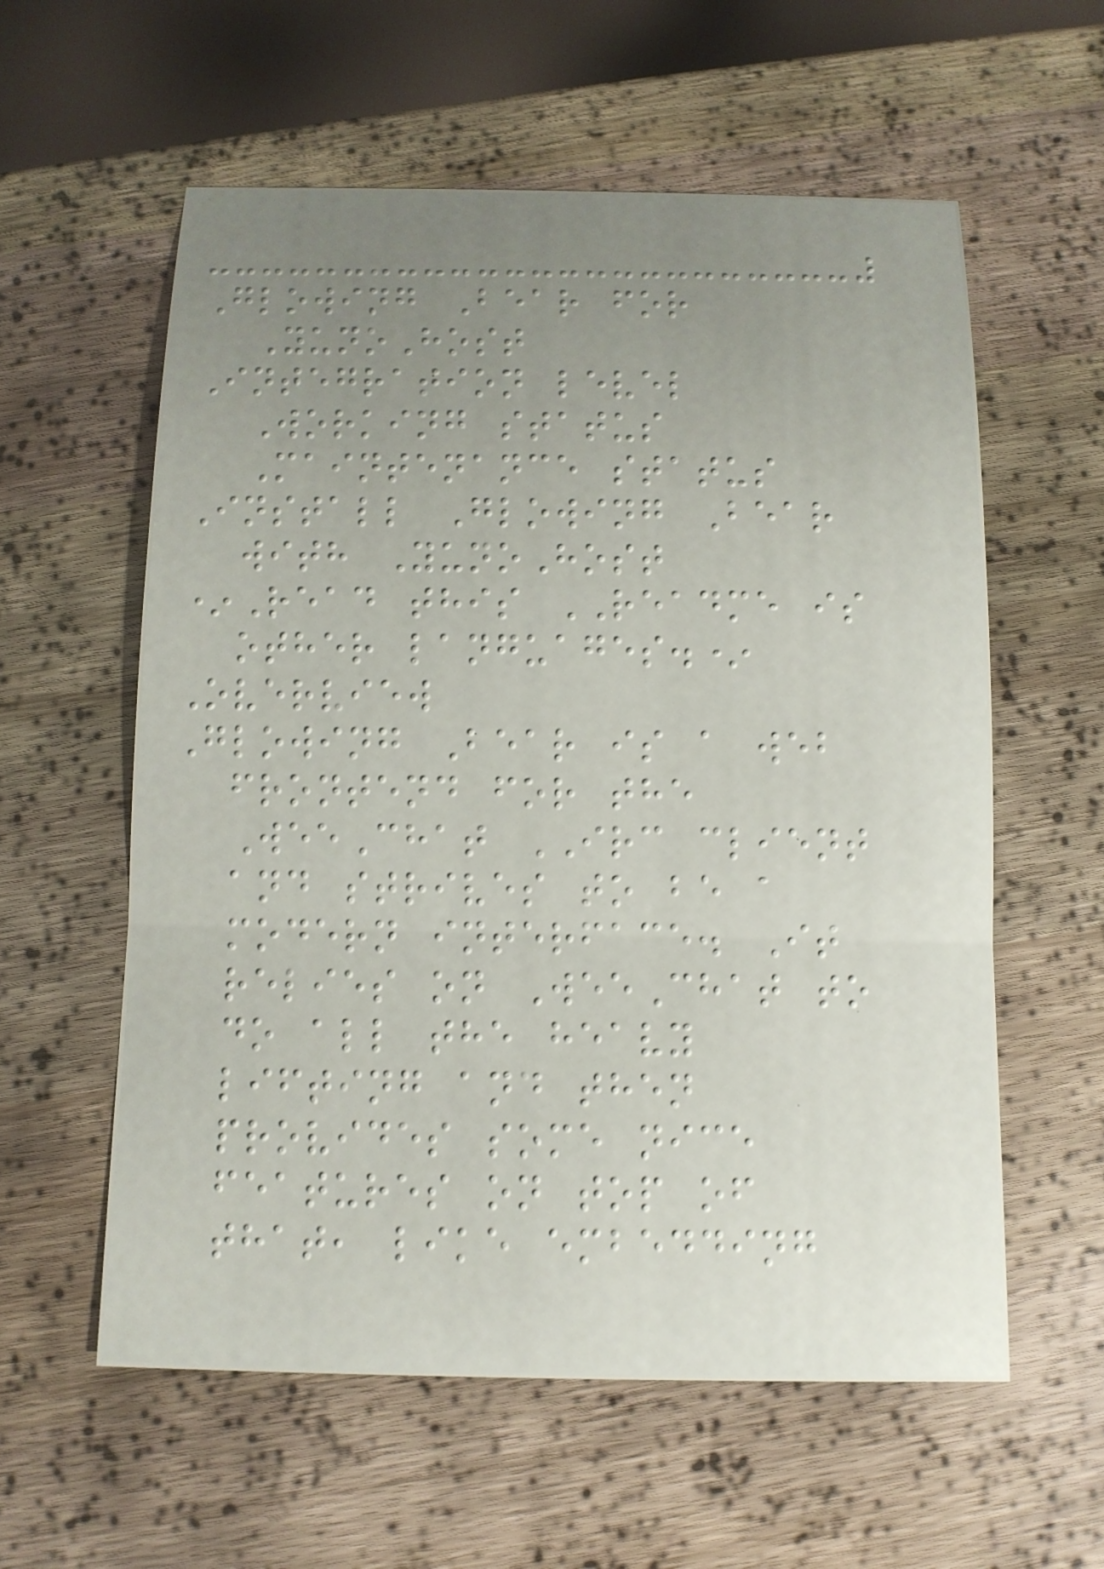Glowing Bear for
YunoHost
Integration level
Working status
Maintenance status
Install Glowing Bear
with YunoHost
*Read this README is
other languages.*
Overview
Glowing Bear is a web
frontend for the
WeeChat IRC client
and strives to be a
modern interface. It
relies on WeeChat to
do all the heavy
lifting and then
provides some nice
features on top of
that, like embedding
